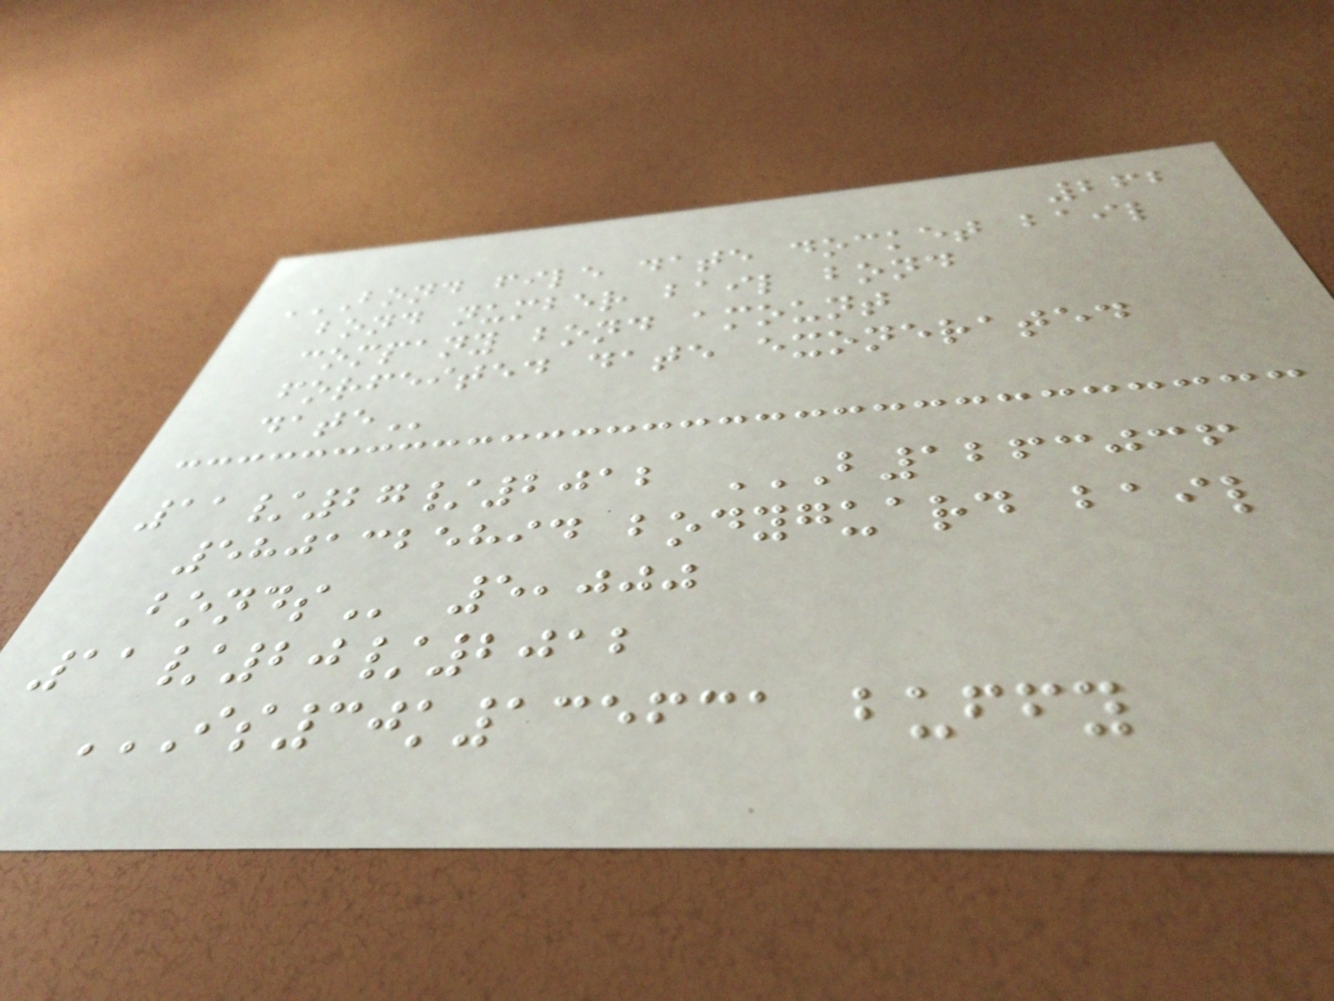262
BOND FILE DATE DOCKET BAIL
BOND NUMBER BAIL BOND
COMPANY BOND AMOUNT
FORFEITED DATE EXONERATED
DATE
11/27/2012 B1263036
5801325894 BODYGUARD BAIL
BONDS 5,000
11/20/2012
IS30K135631 BUFFY
